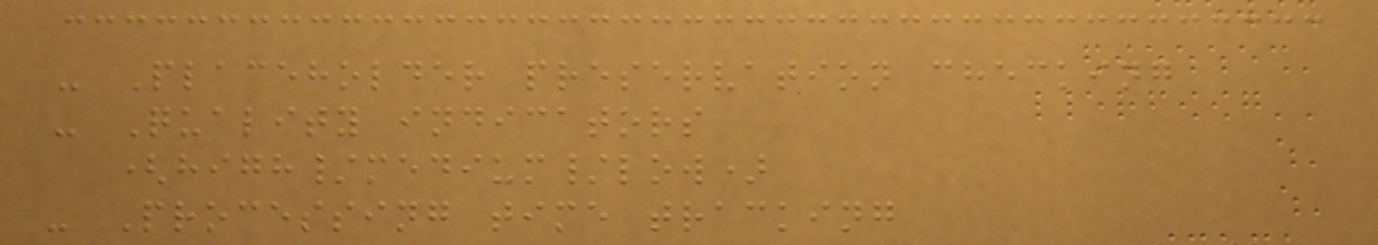- Placeholder preservation checking
- Quality indicators
(high/medium/low)
- Processing time tracking
